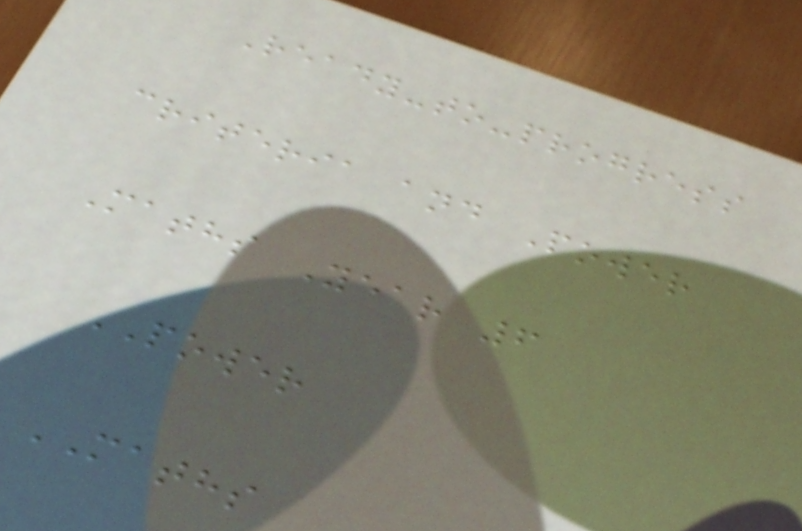Ready-to-progress
criteria and Power
Maths Year 6
POWER
MATHS
